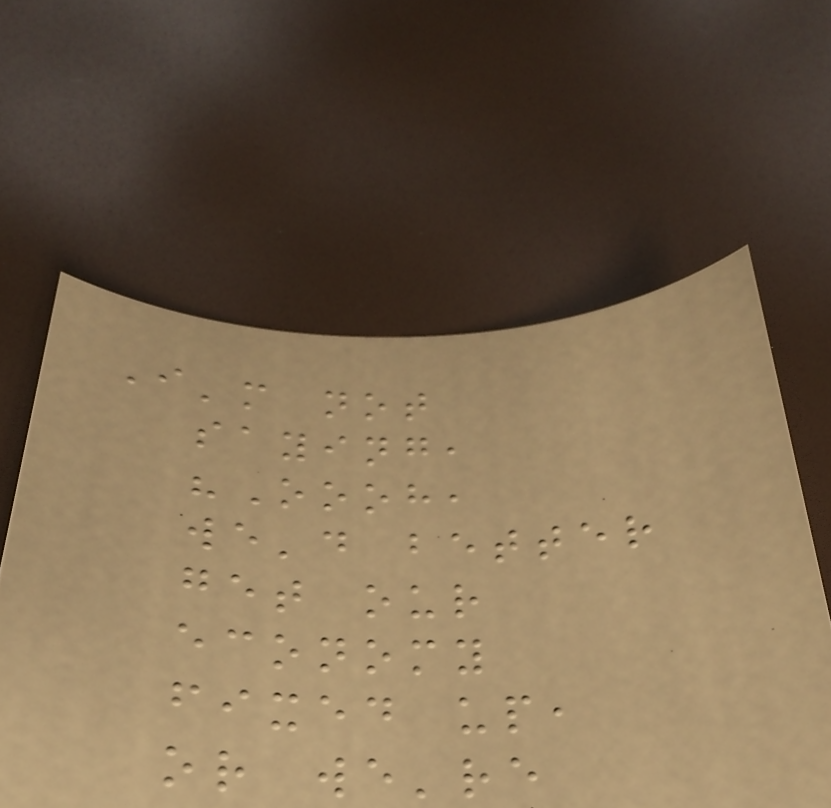I'm not
saying,
"Oooh,
we'd better
get our
economy
fixed up,
or we're
